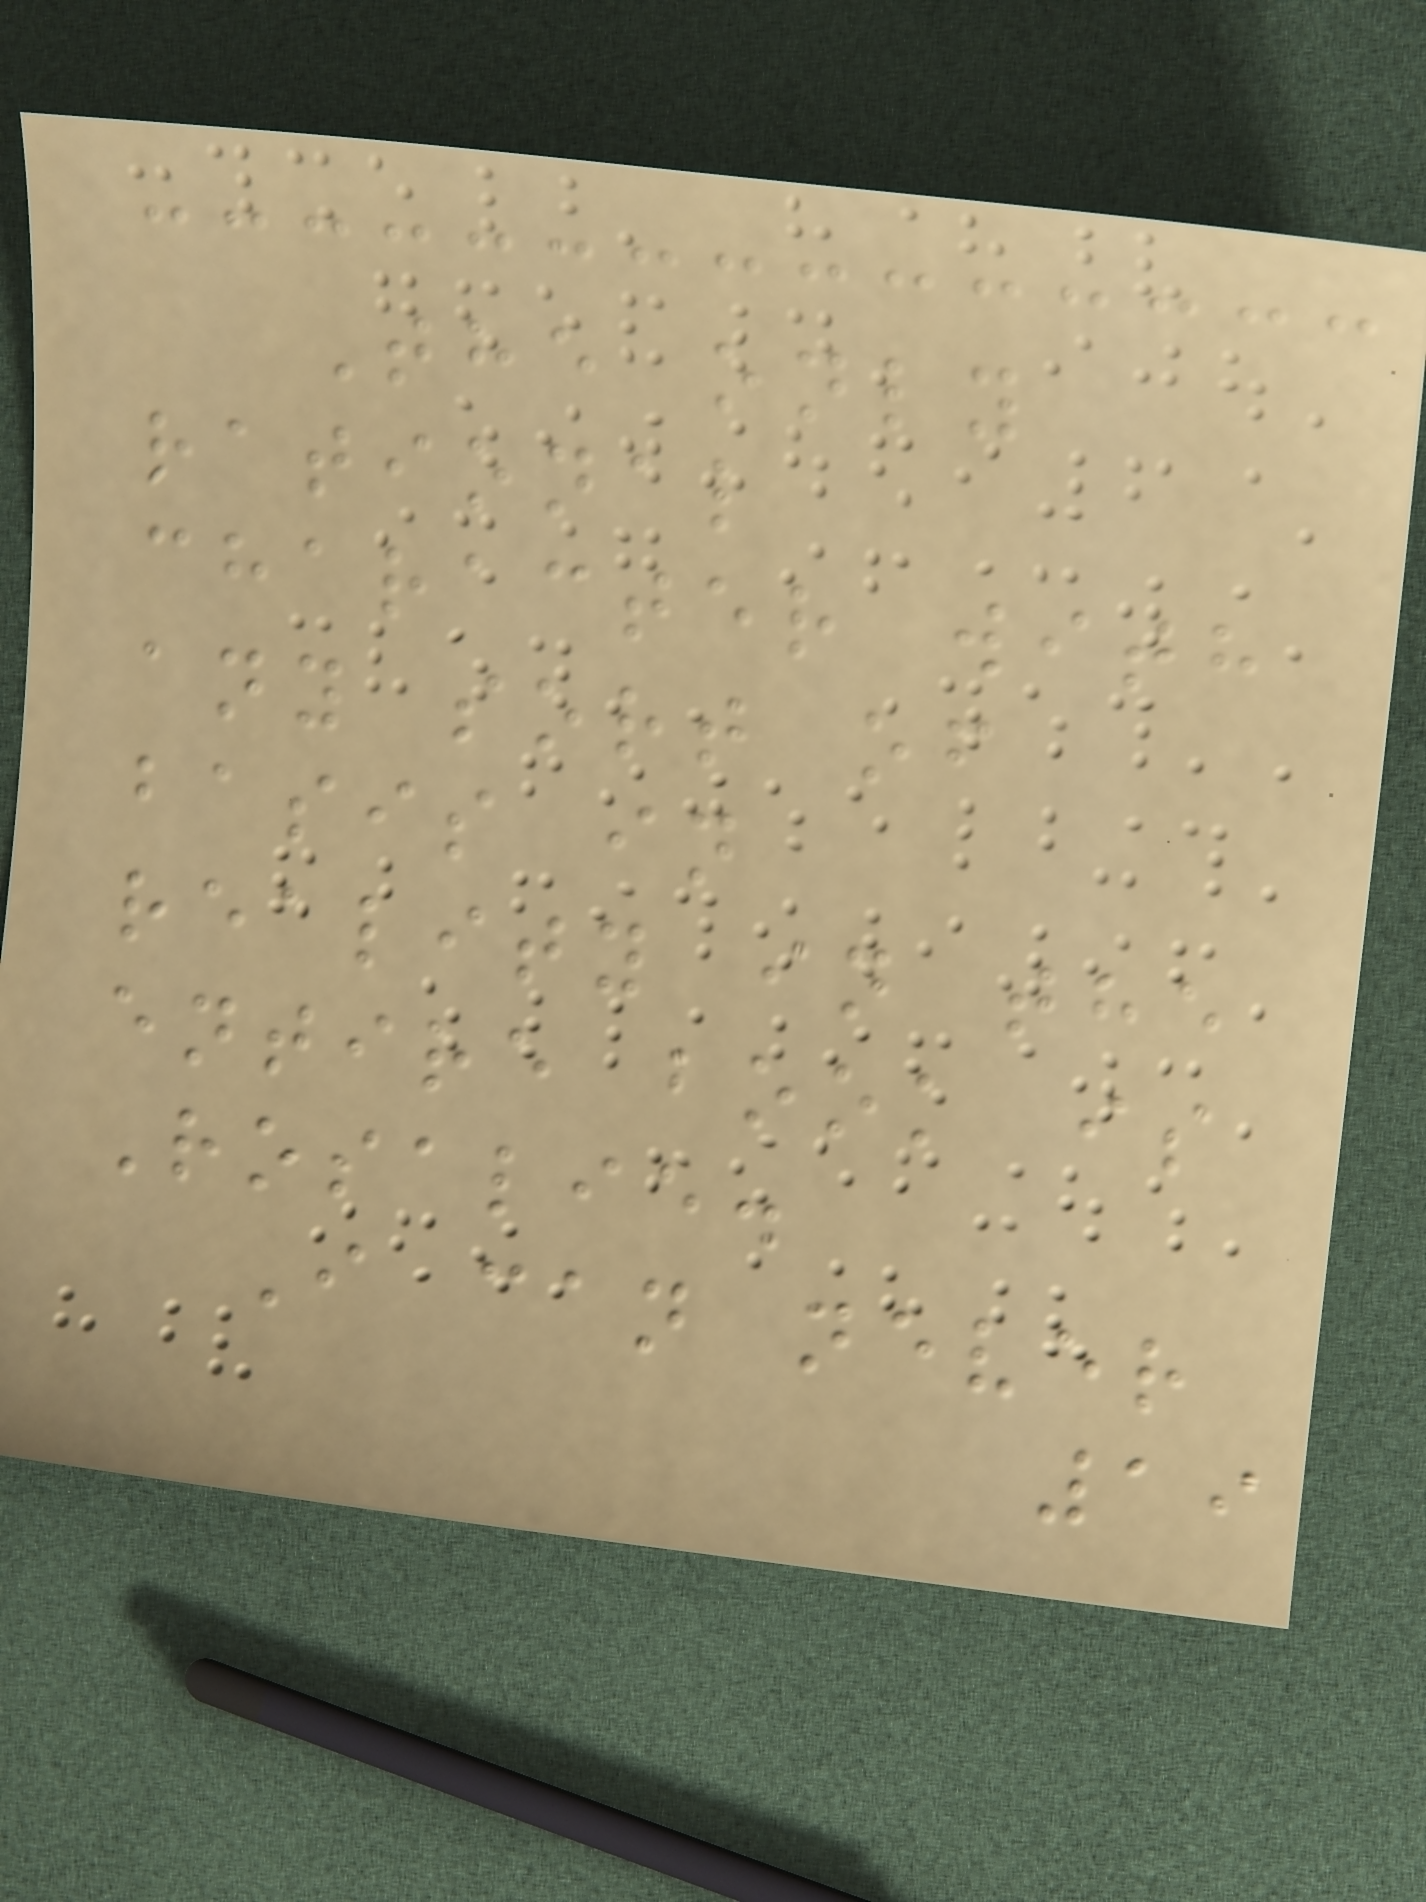The only
rational
character with
any sort of
basis in
reality in the
entire book is
Rosalie.
I can never
19
